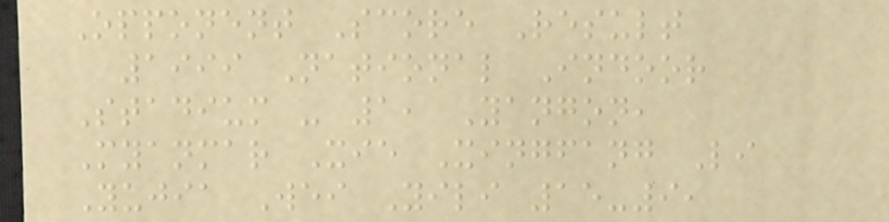Opponent Score Result
1999 National Indoor
Stadium - 1, Yangon,
Myanmar Xie Xingfang Li
Yujia Wei Yili 15-9,
